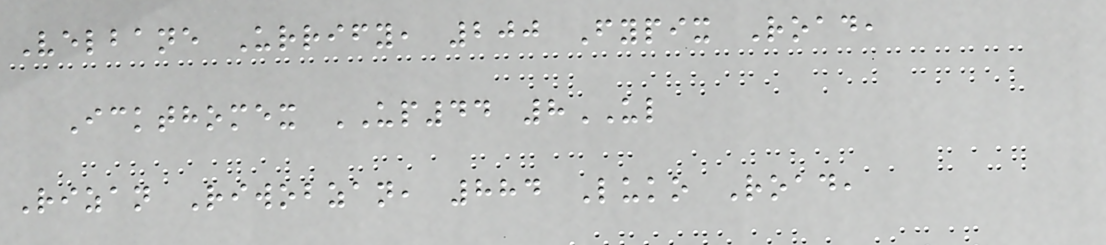Velbane Urrify, 200 Fypix Road,
Ickthomex UP44 8UL
Rizan Riwobzan, 884 Luko Road,
